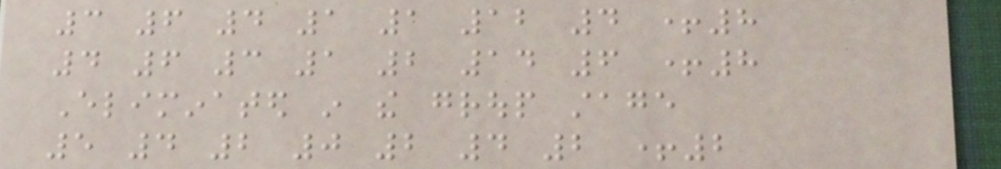3 6 4 1 1 12 4 +8
4 6 3 1 2 14 6 +8
Eliminated in the group stage
5 4 2 0 2 4 2 +2
